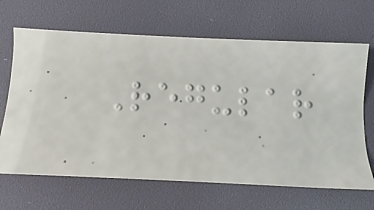Regular
